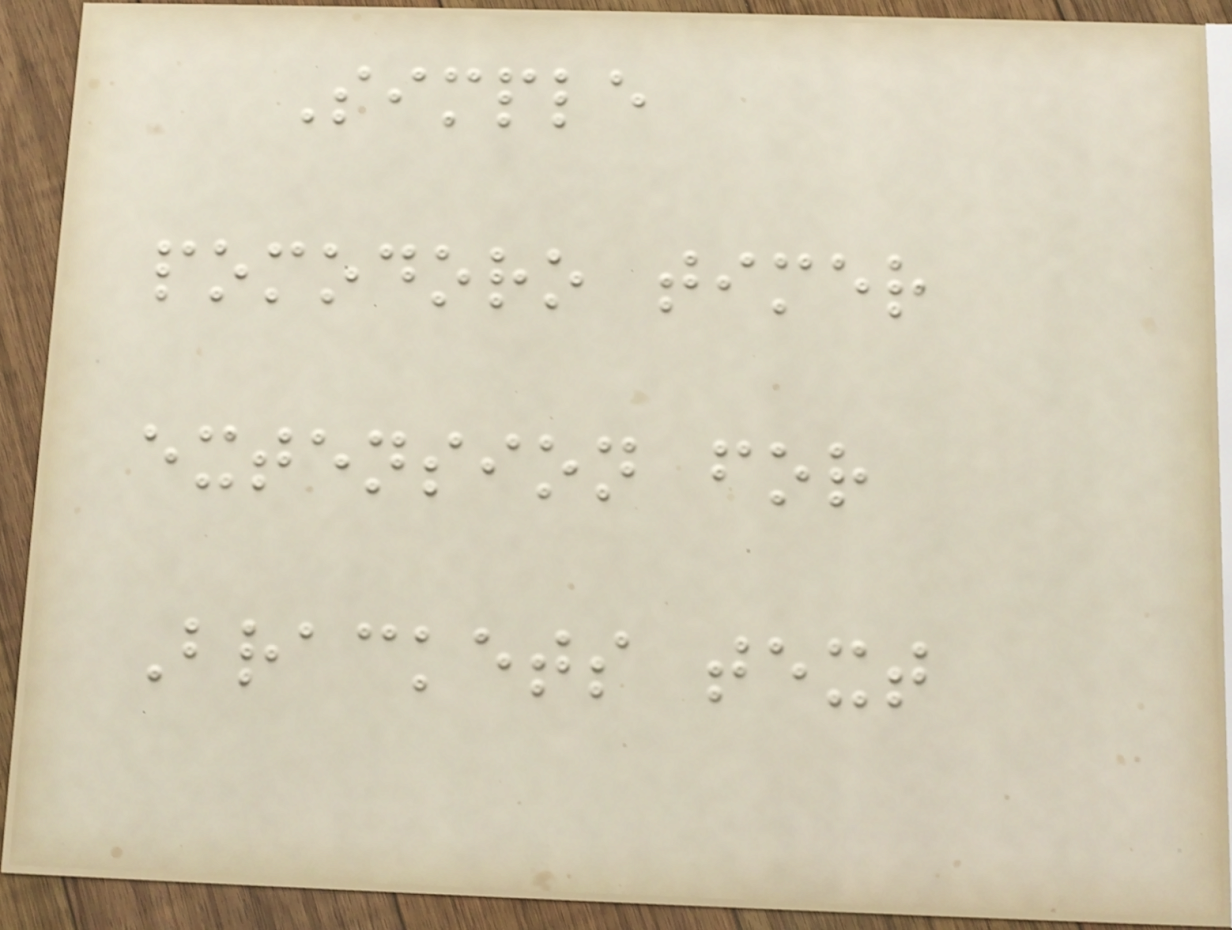Simple
pomodoro timer
extension for
Brackets text
